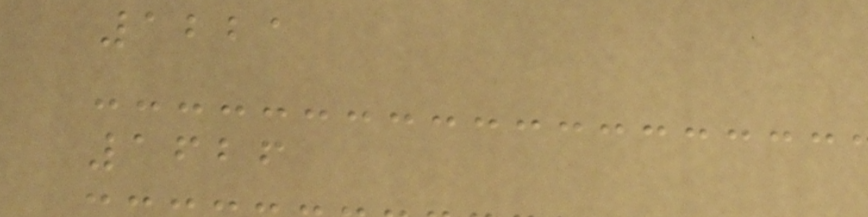1221
1626
